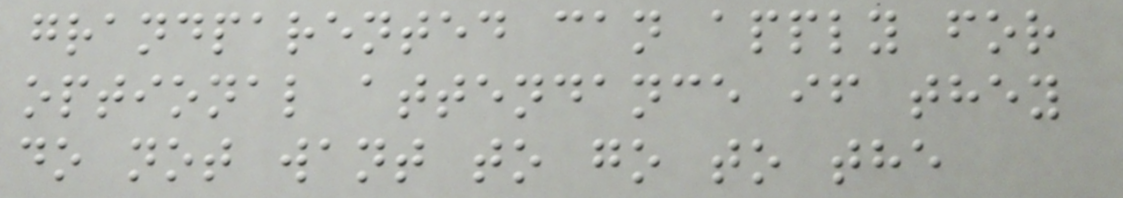grandparented can apply for
optional attendance if they
do not want to go to the
